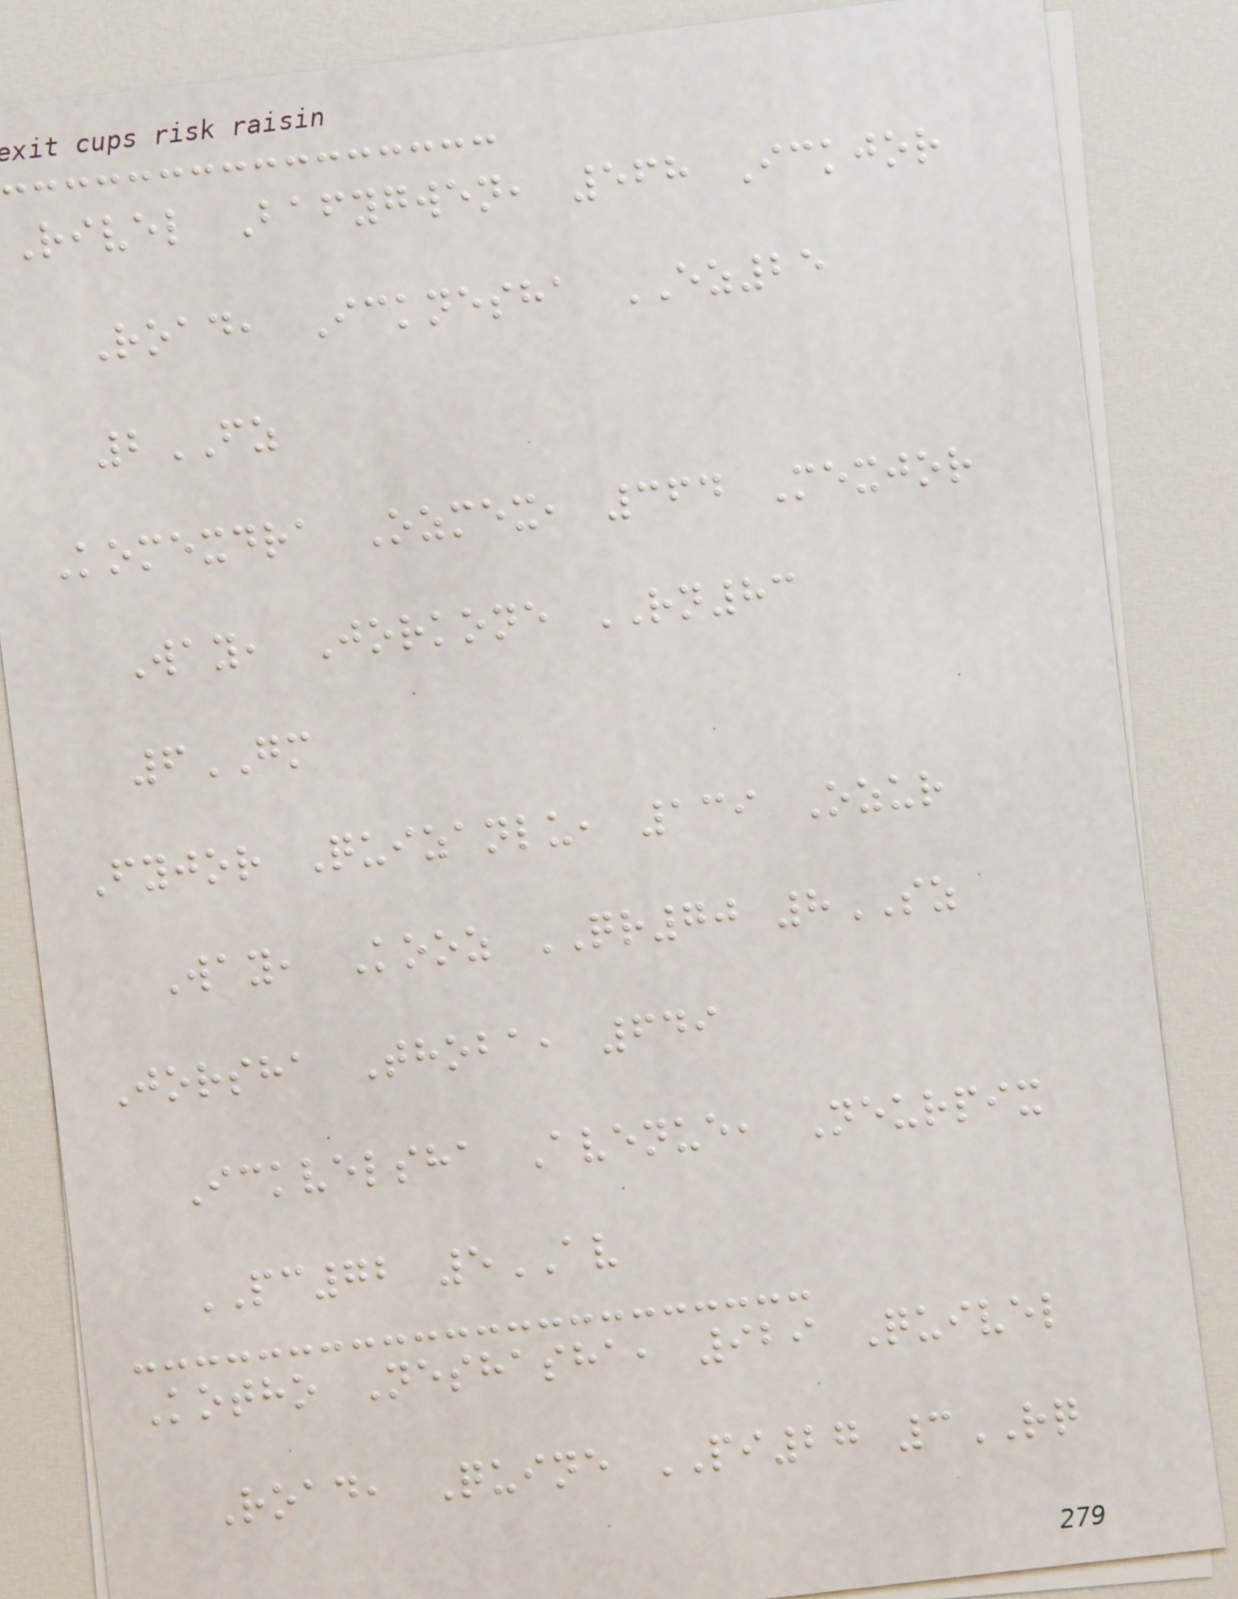Rivel Bafygwen, 568 Ickjor
Road, Icknesha EZ25
2FZ
Komexdra Ozmex, 364 Mexjor
Way, Jorkone RN83
6GM
Fyjor Quizanlu, 139 Ozur
Way, Kooz QR70 8SZ
Jorsha Thoba, 649
Ickvelsha Avenue, Neurpix
PC72 5AV
Kotho Neshasha, 929 Quivel
Road, Quine PI27 3RQ
